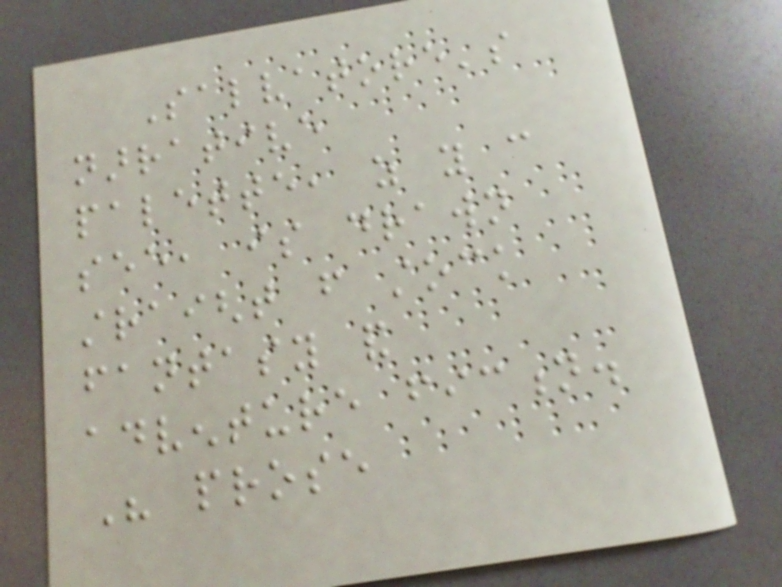Salvatore's
narrative
palette, as you can
see, is drawn
straight from stock
fantasy and
adventure fiction.
His prose
